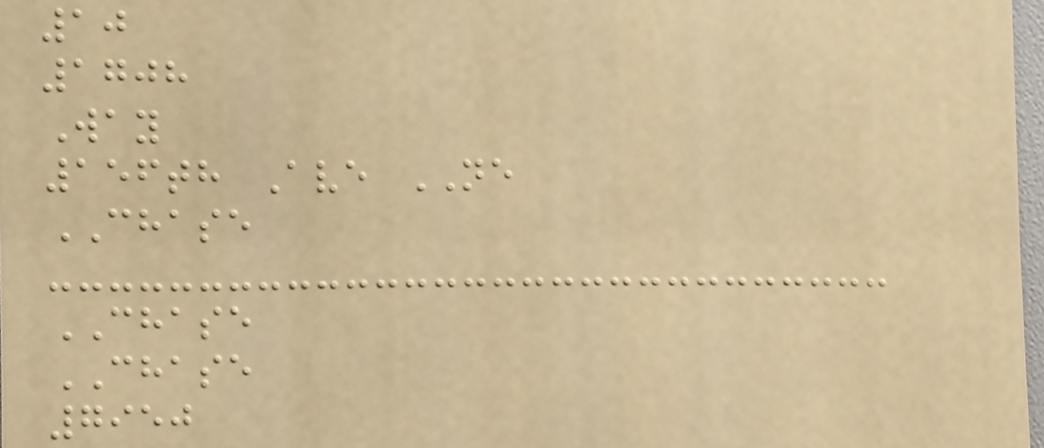10
1708
Way
156th Ave NE
CHASE
CHASE
CHASE
7950
